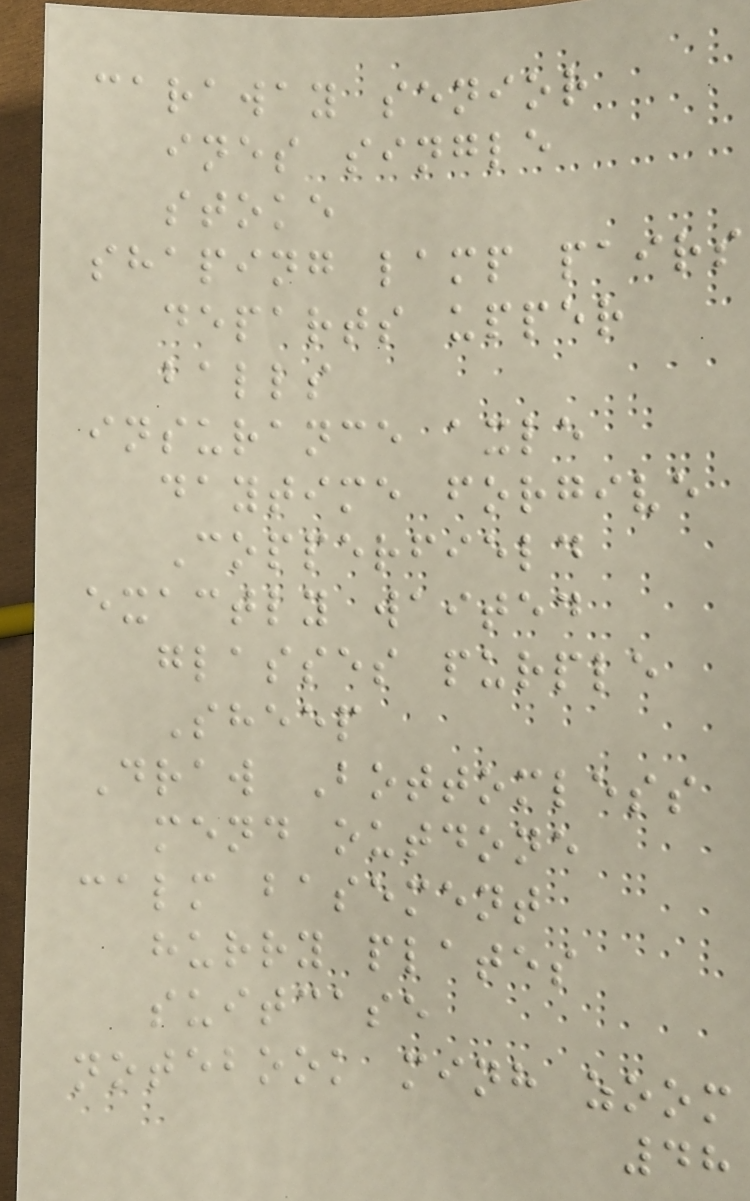caraway senior
ines single
stoke
shaping lamp pairs
departs upper
balls
insurance axle
daytime forgive
Copperfield
exactly waited
glasses purple
Sheep
Draw Bottomless
mend outdone
calm basement
hurry plates
suitcase
notebook minh zoom
48
